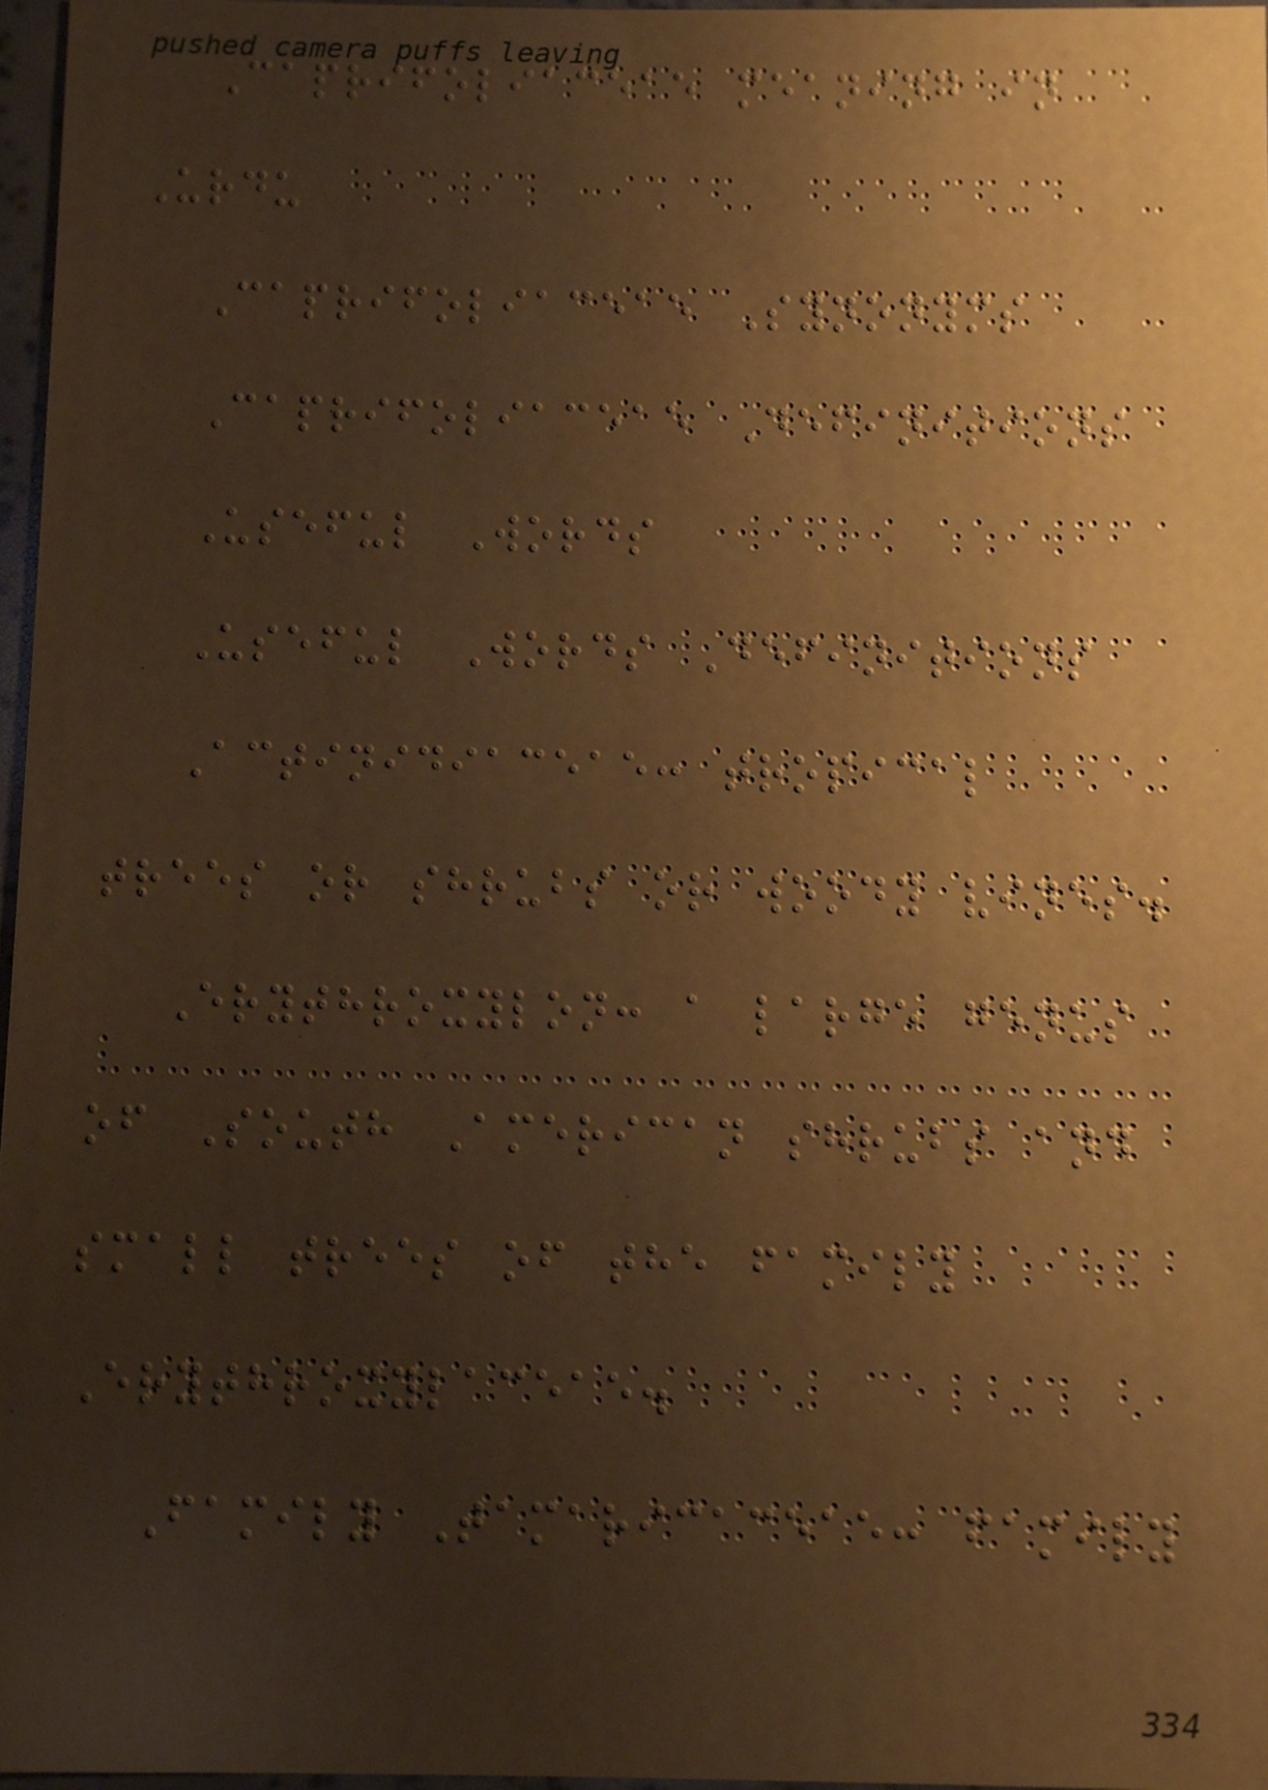Caprifoliaceae meaning in
Urdu
Caprifoliaceae Synonyms
Caprifoliaceae Definitions
Useful Words
Useful Words Definitions
Actinidiaceae: tropical
trees or shrubs or woody vines.
Erythroxylon: a large genus
of South American shrubs and
small trees of the family
Erythroxylaceae.
Family Tamaricaceae: family
